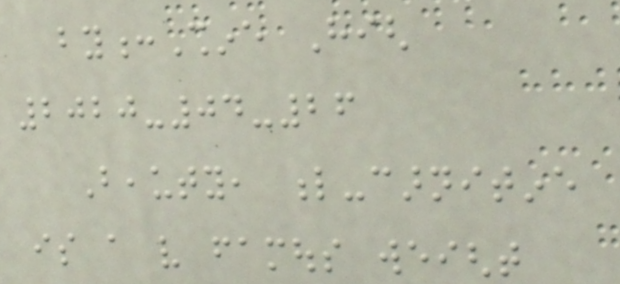by:Shine High
2020-04-26
Beauty, l-carnitine
is a very famous weight
